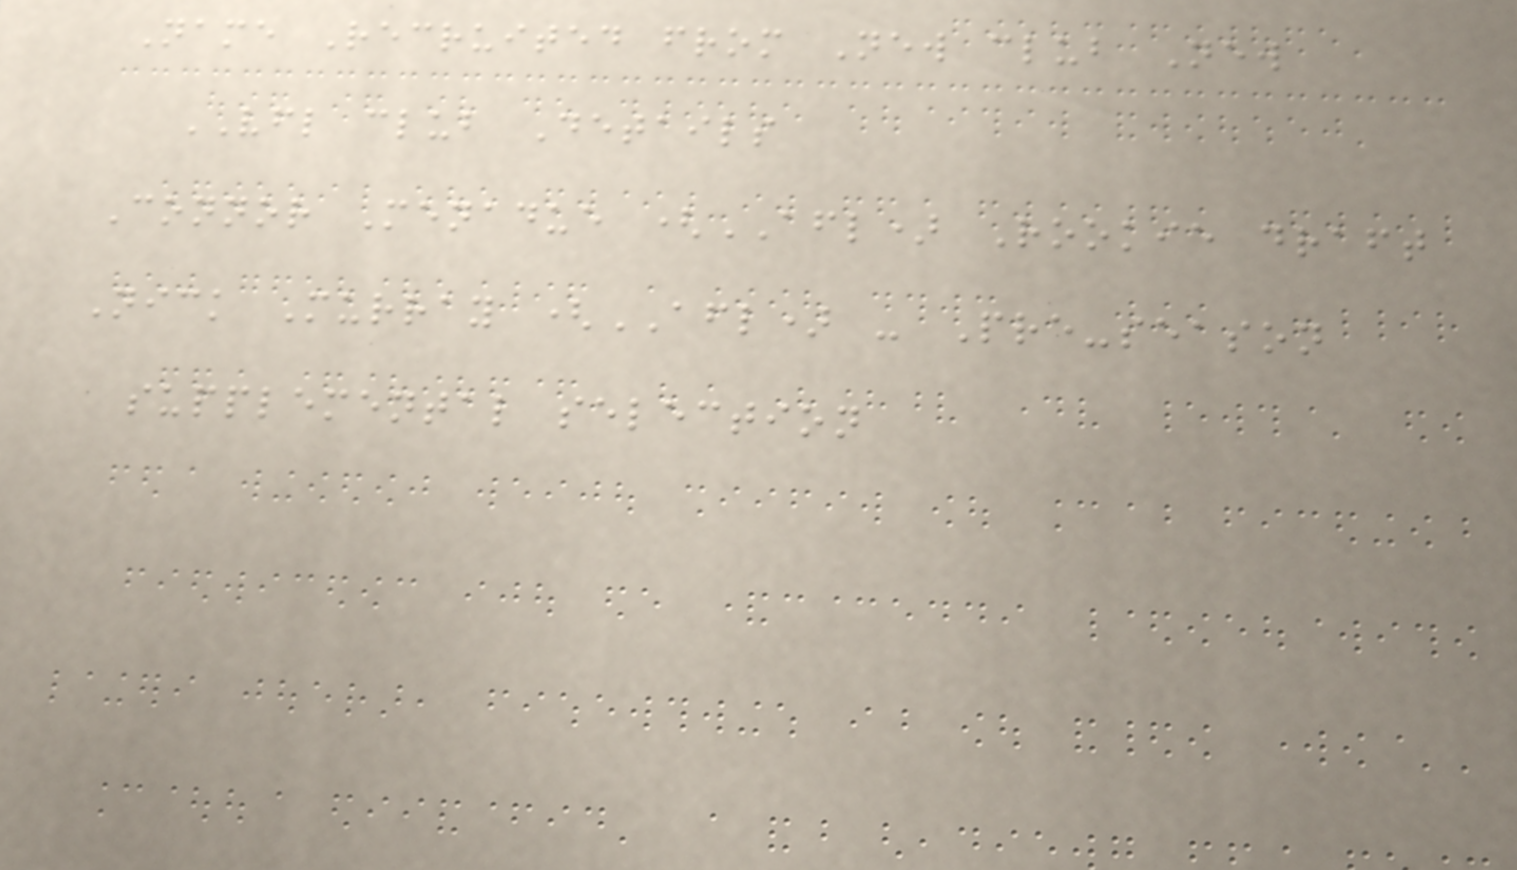Name Recruited from New club New
VFL club Details
Connor Menadue (AFL) Rookie draft
Nick Murray (AFL) - Pre-season
supplemental selection
